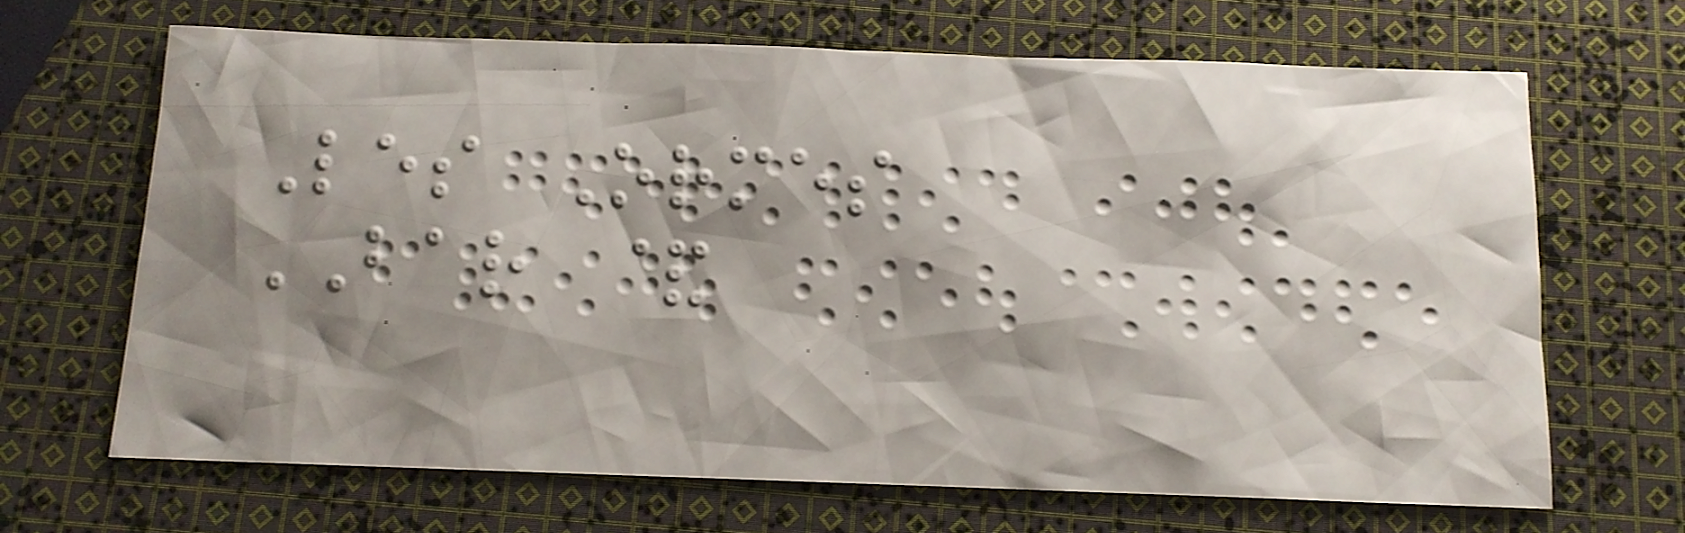Les Ormes
BAR &
